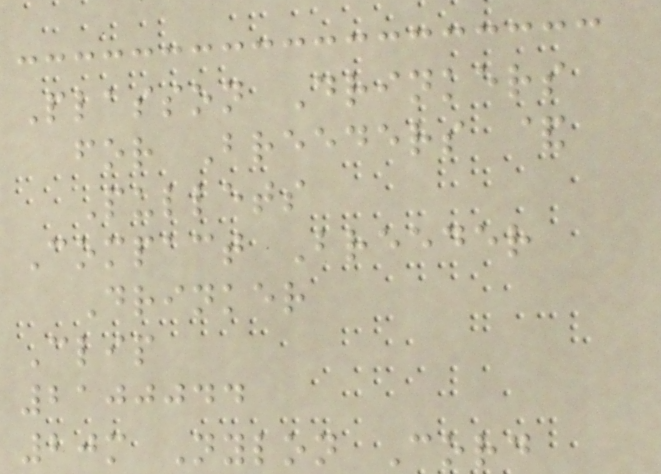Plasson Drinkers
for Breeders &
Pullets
Compact Breeder
Drinker
Clip
2100044
20m Nylon Cord
